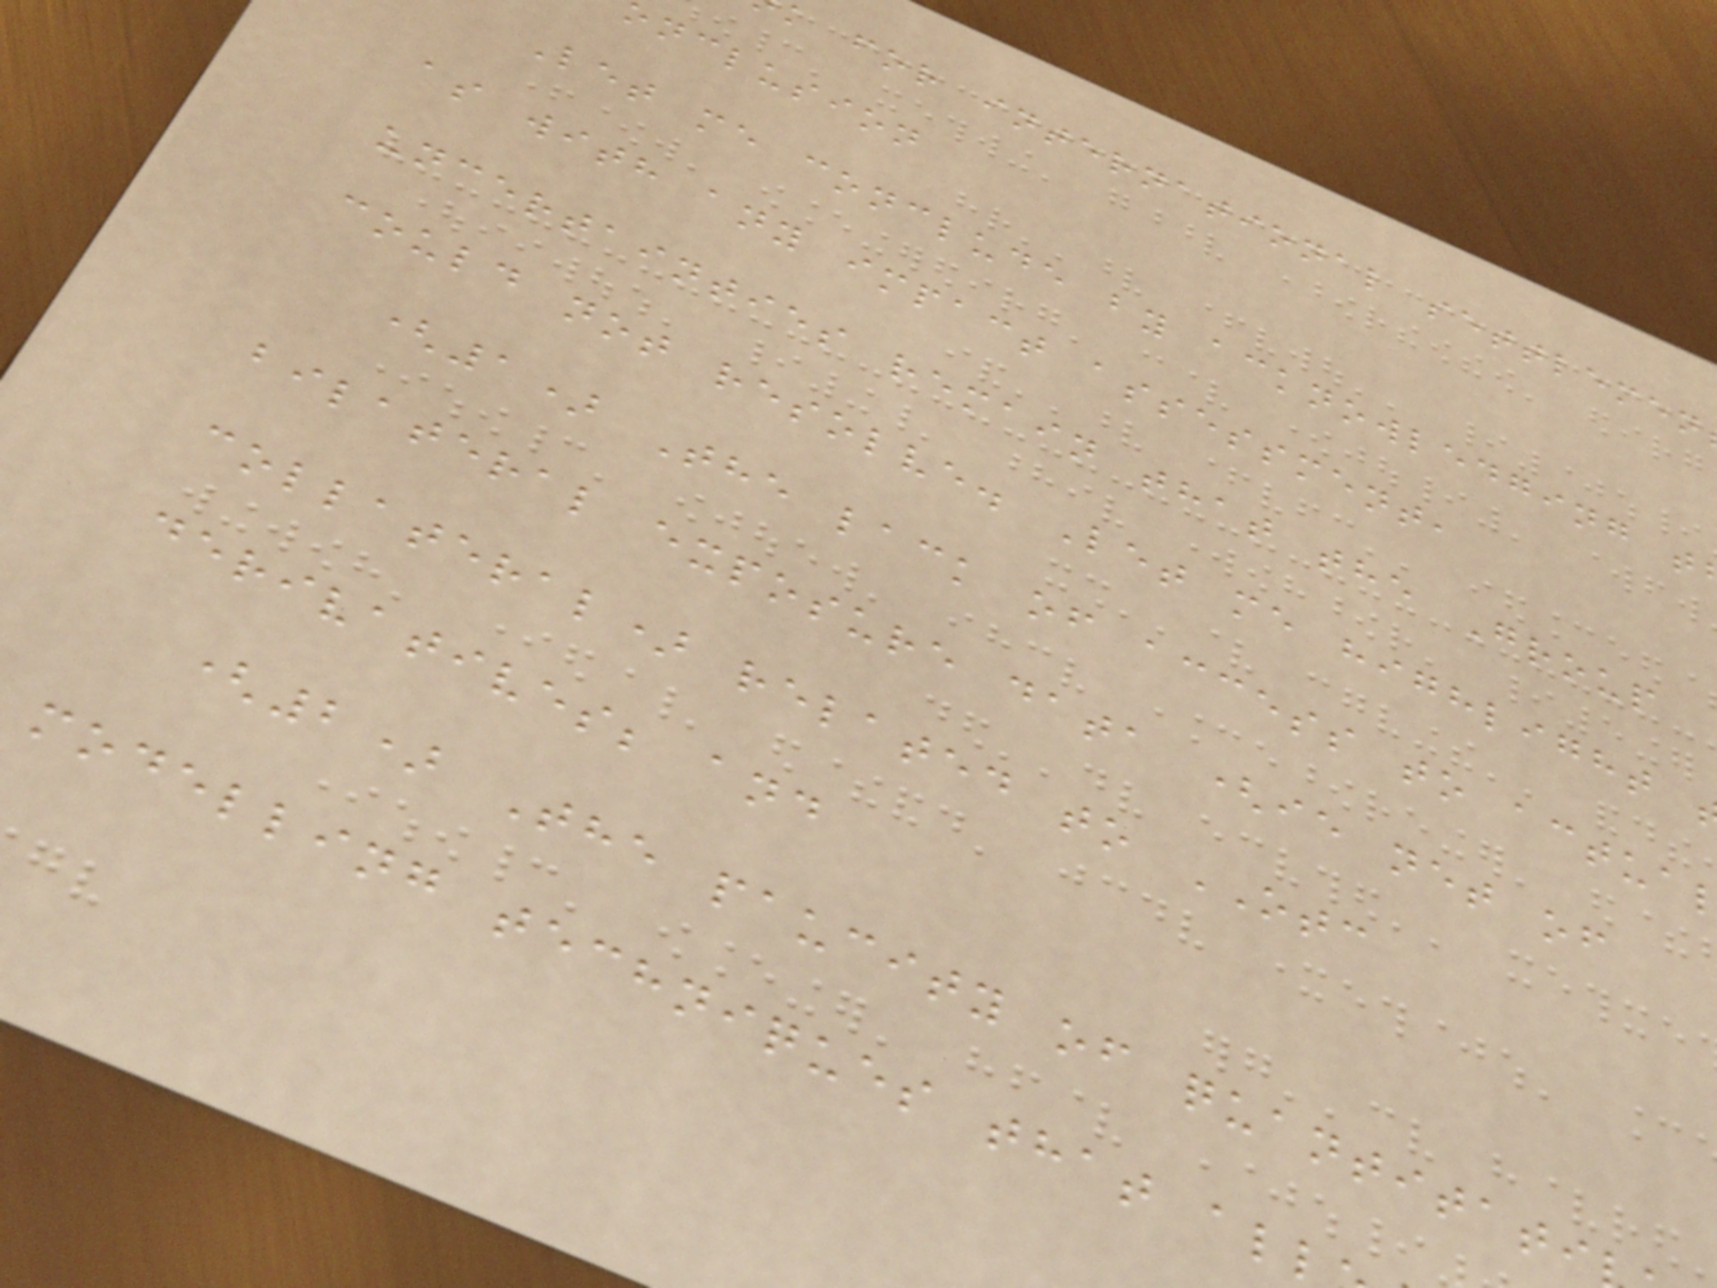k for international
nclusion
Let me conclude by acknowledging t
as with any impact assessment,
uncertainties remain that the Group
could not resolve. Let me highlight
(1) The lack of access to actua
bilateral exposure data (ie net of
collateral) related to OTC
derivatives; and
(2) The paucity of quantitati
modelling techniques that al
